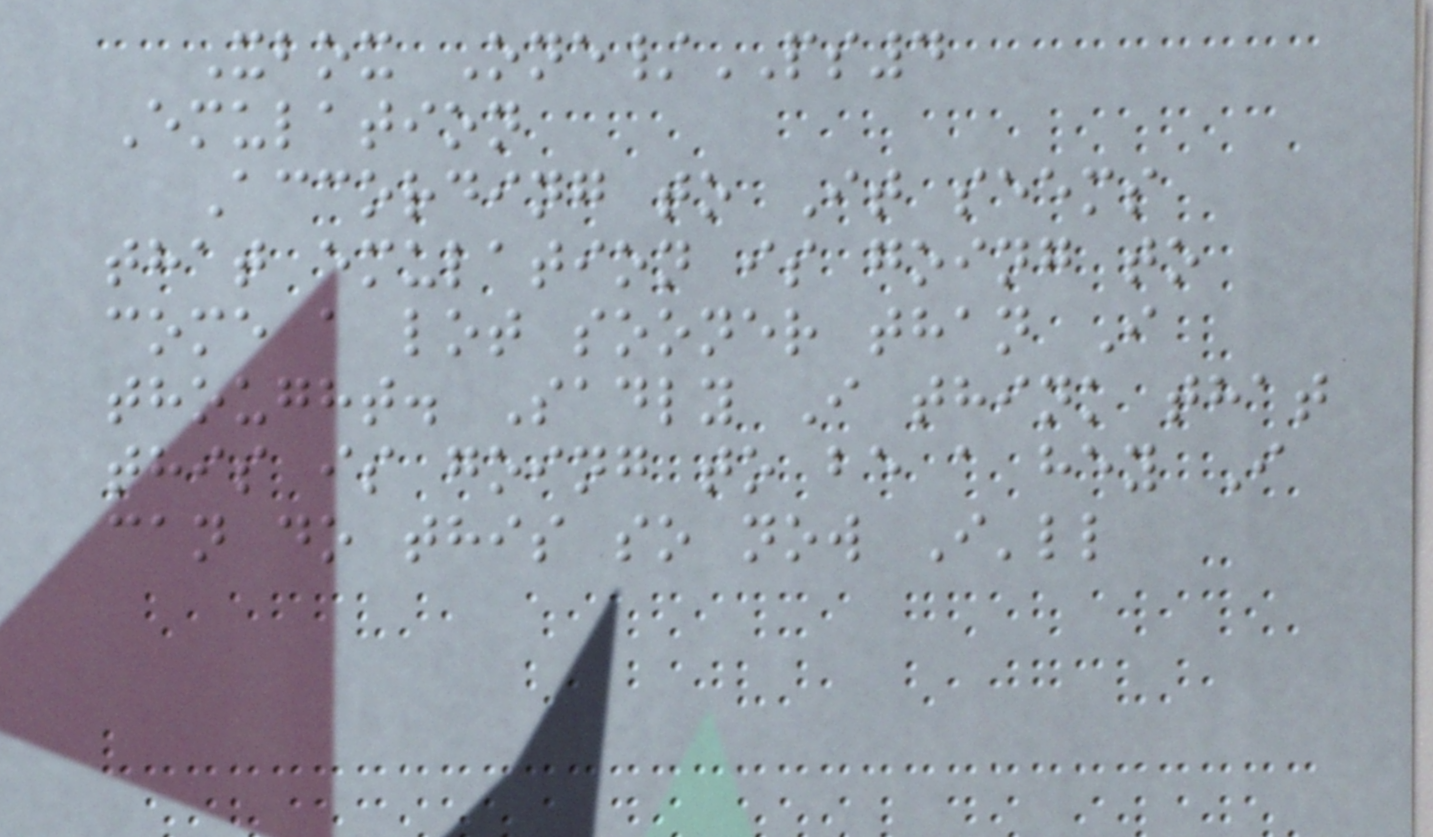Xbox One/PS4
Emulation
According to It seems
that emulation is going to
come a lot sooner than I
thought. Sadly I think that
this is going to be a hey I
can do this so now I'll
